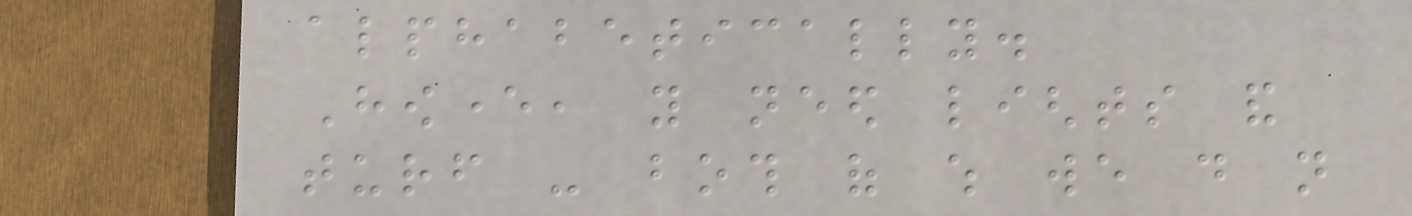alphabetically.
However, you need lights and
turf - both of which we do not
